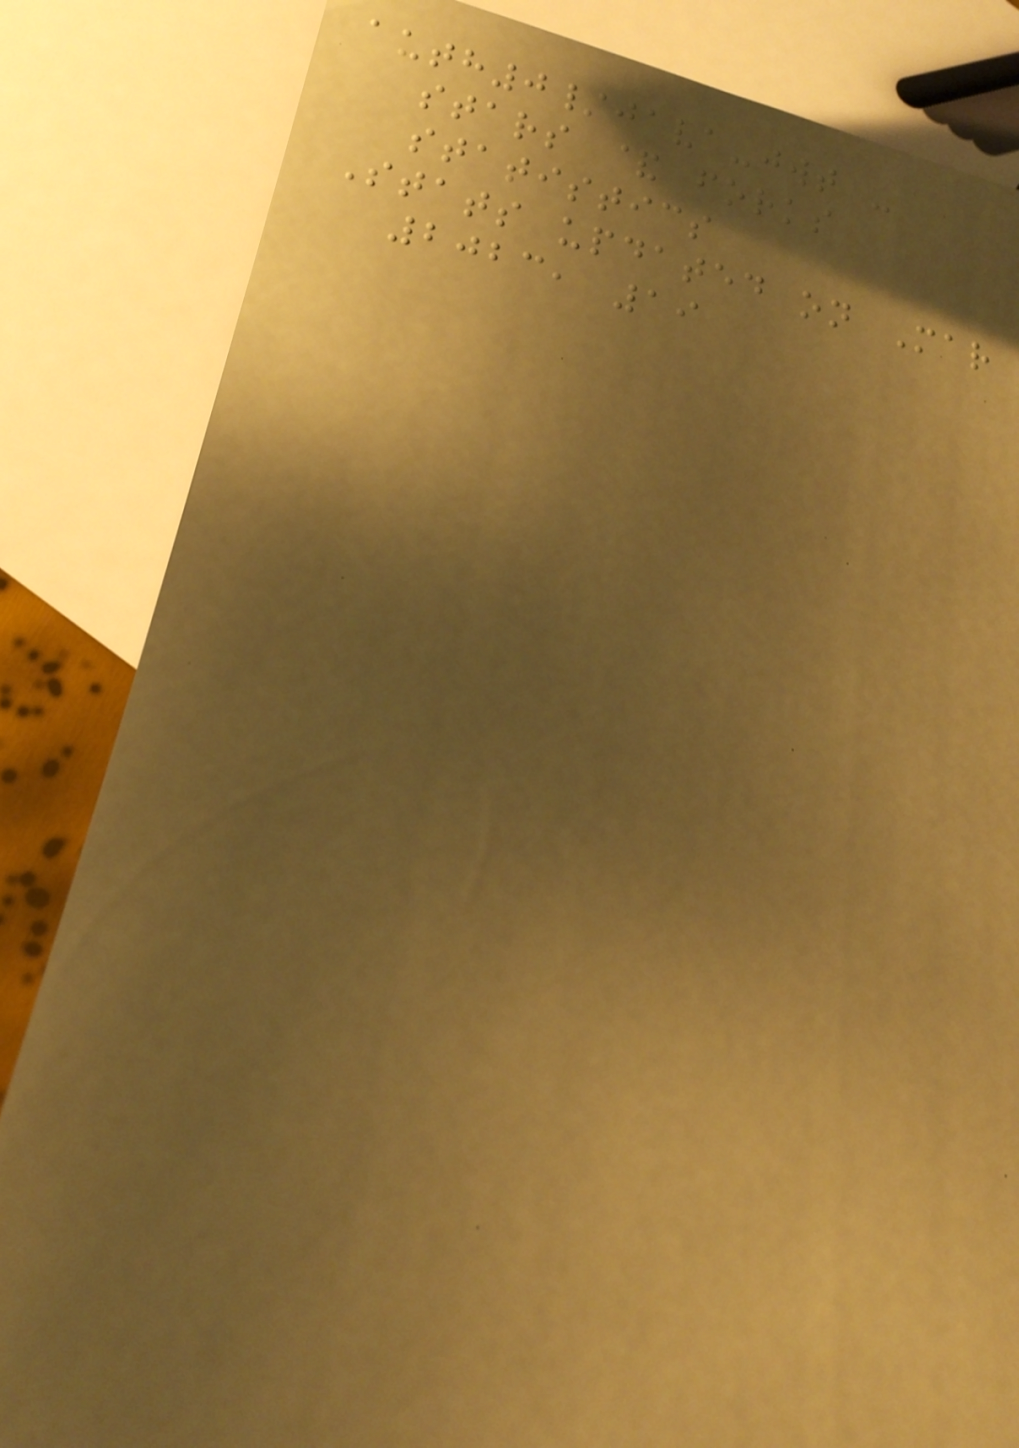auth0/java-jwt -
stars & forks
statistics
Stats updated on Mar
2023, 19
